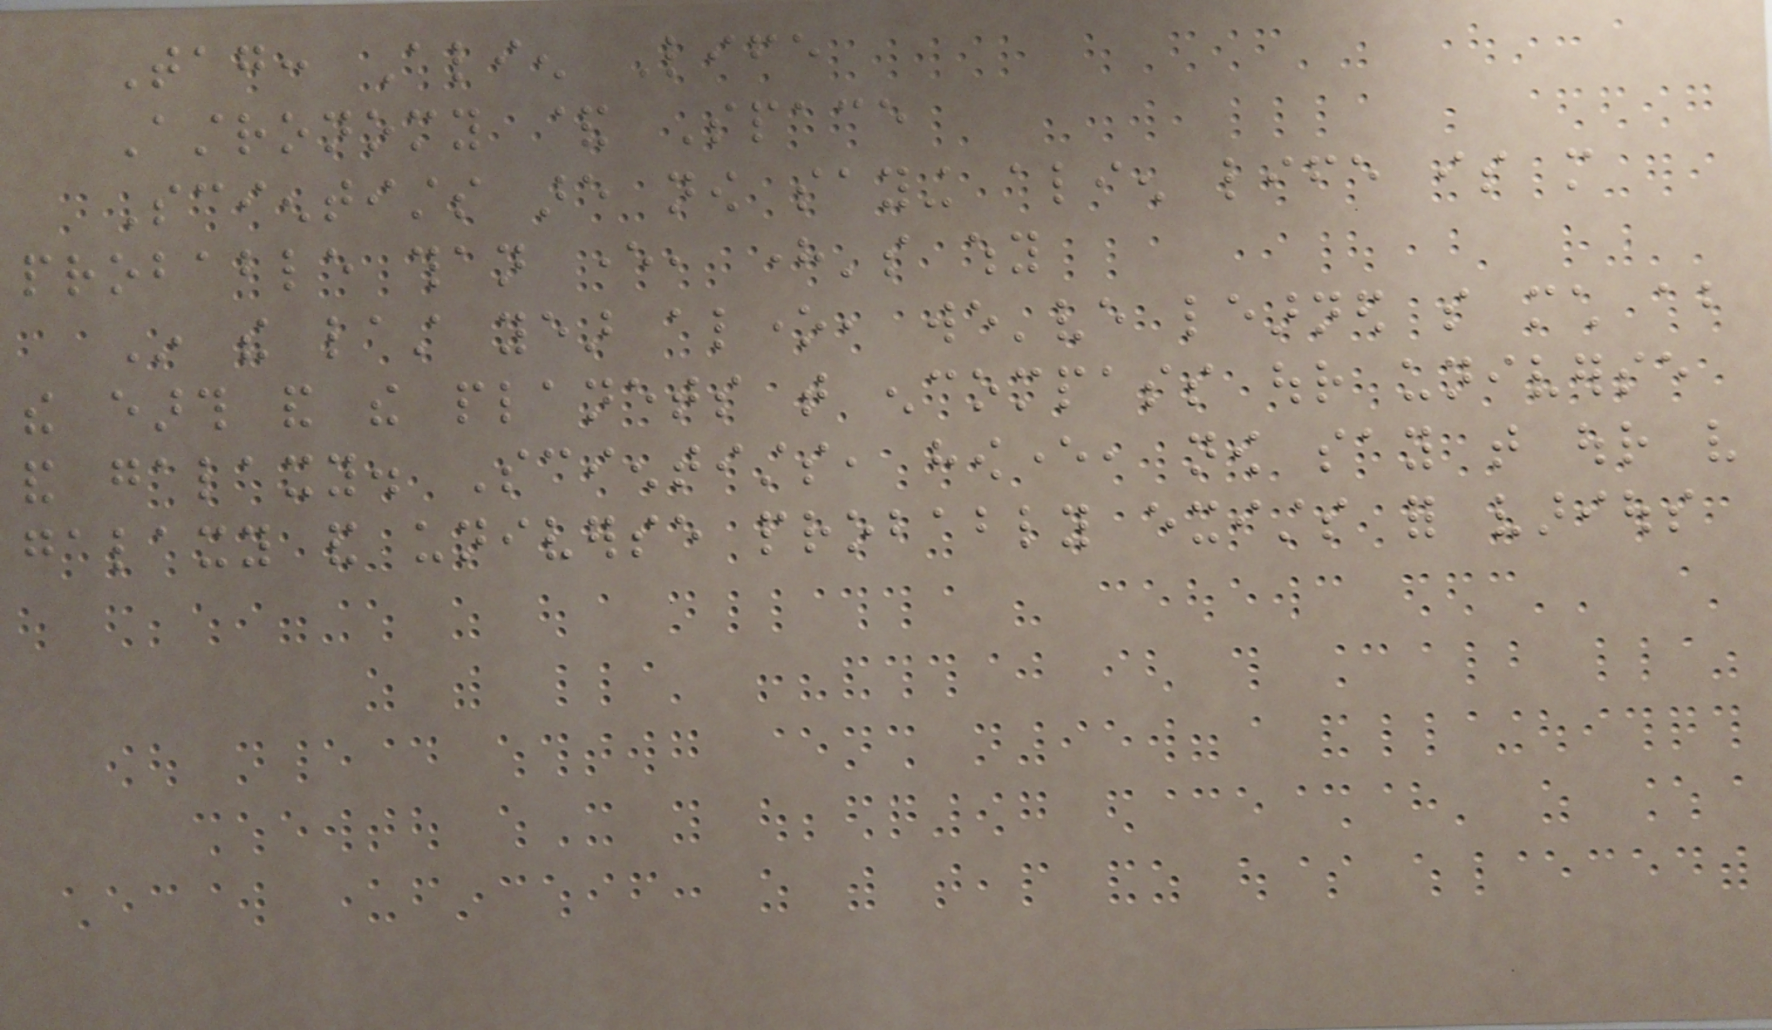Tag: Alien Life
Astronomy & Space
Scientists are now saying alien life is more
probable than ever, here's why
In the last year alone, we've learned so much about
the earth and the planets that encompass our universe
and galaxy. Scientists, however, now say that our very
galaxy and universe probably exists for various
